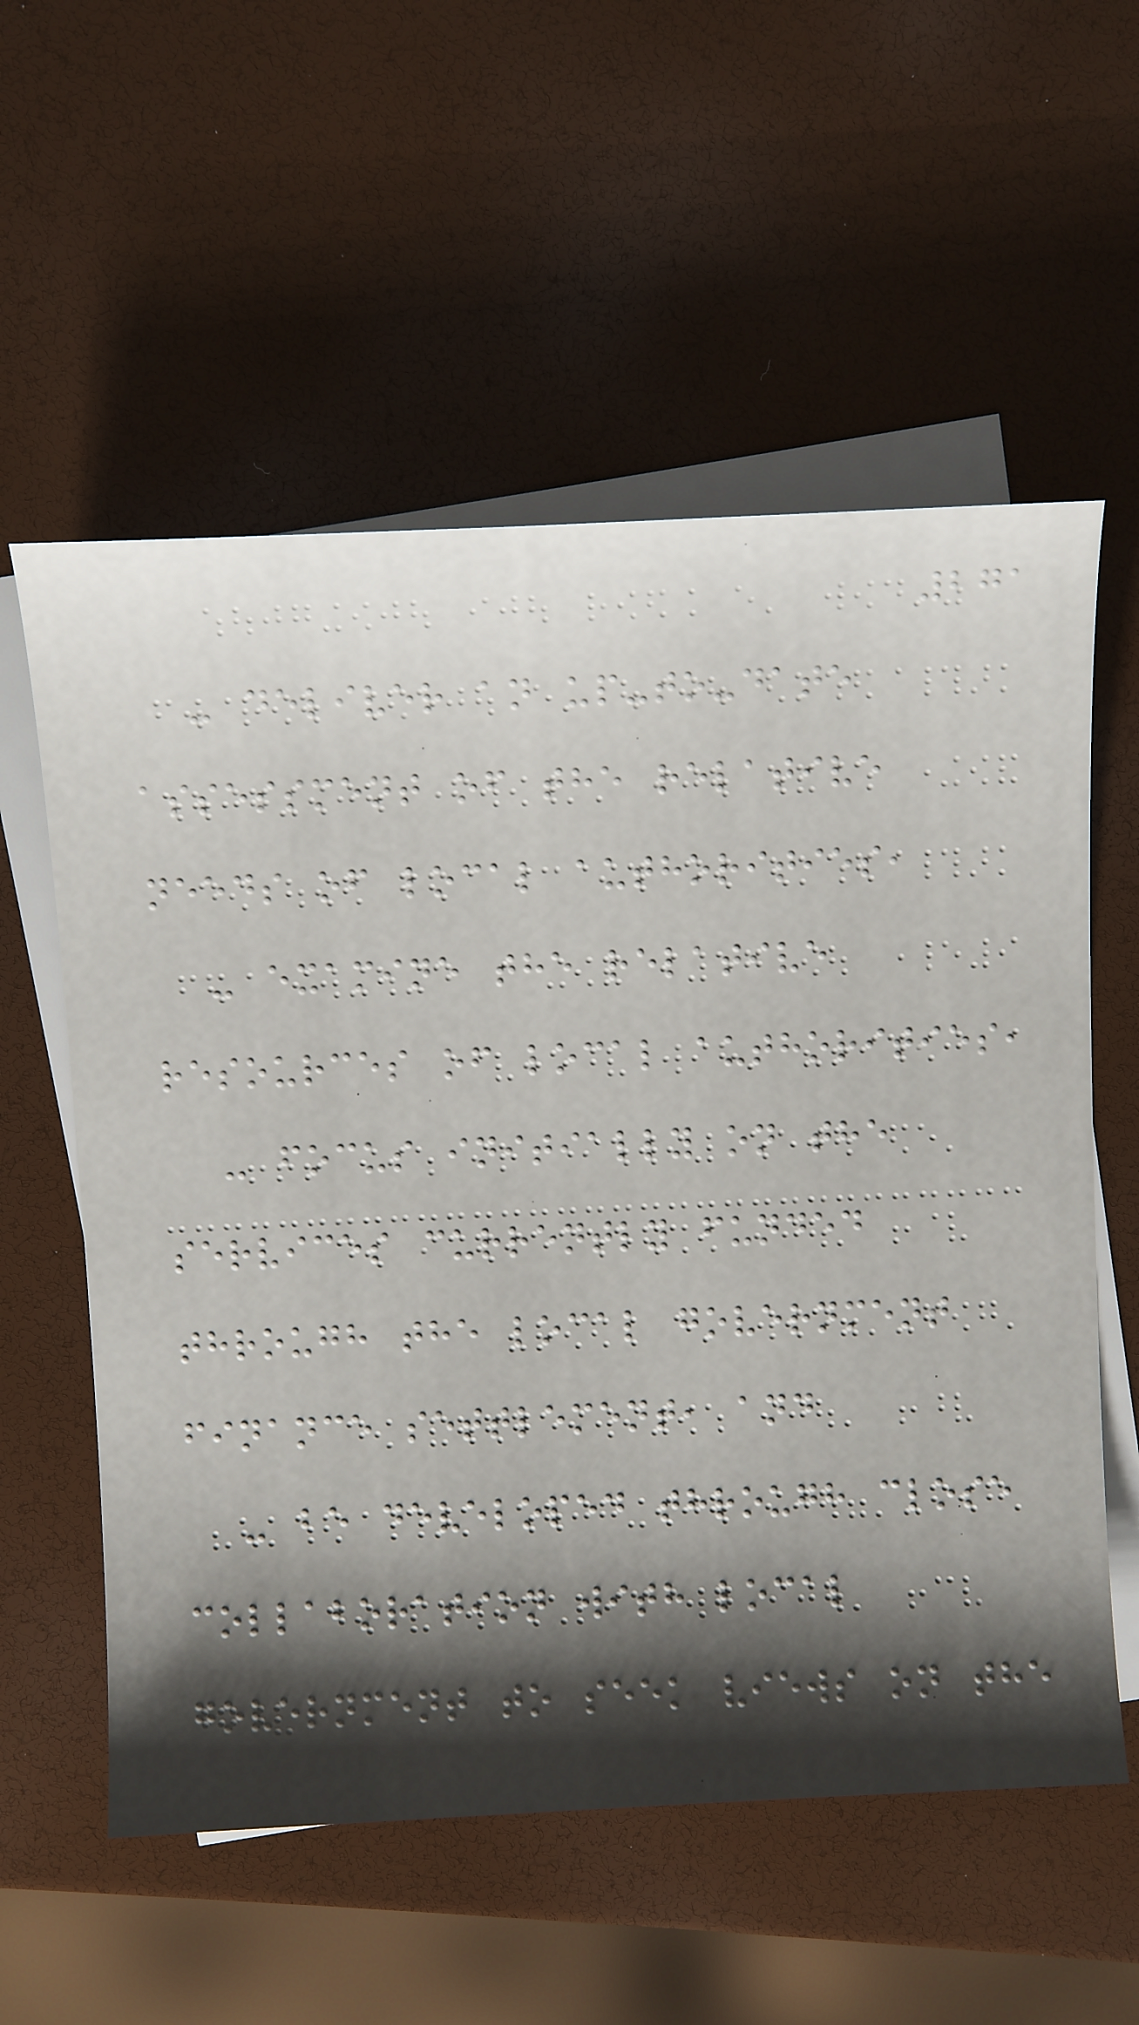271
- deliver an up-to-date
assessment of the relative
needs of local authorities,
- examine the relative
resources of local authorities,
- focus initially on the
services currently funded
through the local government
finance settlement, and
- be developed through close
collaboration with local
government to seek views on the
